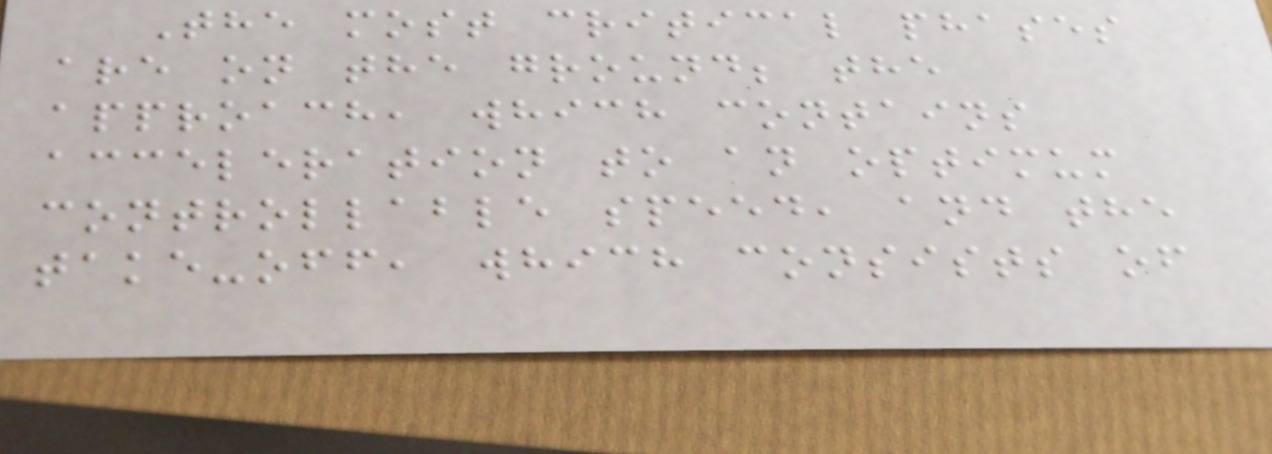The most critical phases
are on the ground; the
approach, which contains
acceleration to an optimum
controllable speed, and the
take-off, which consists of
